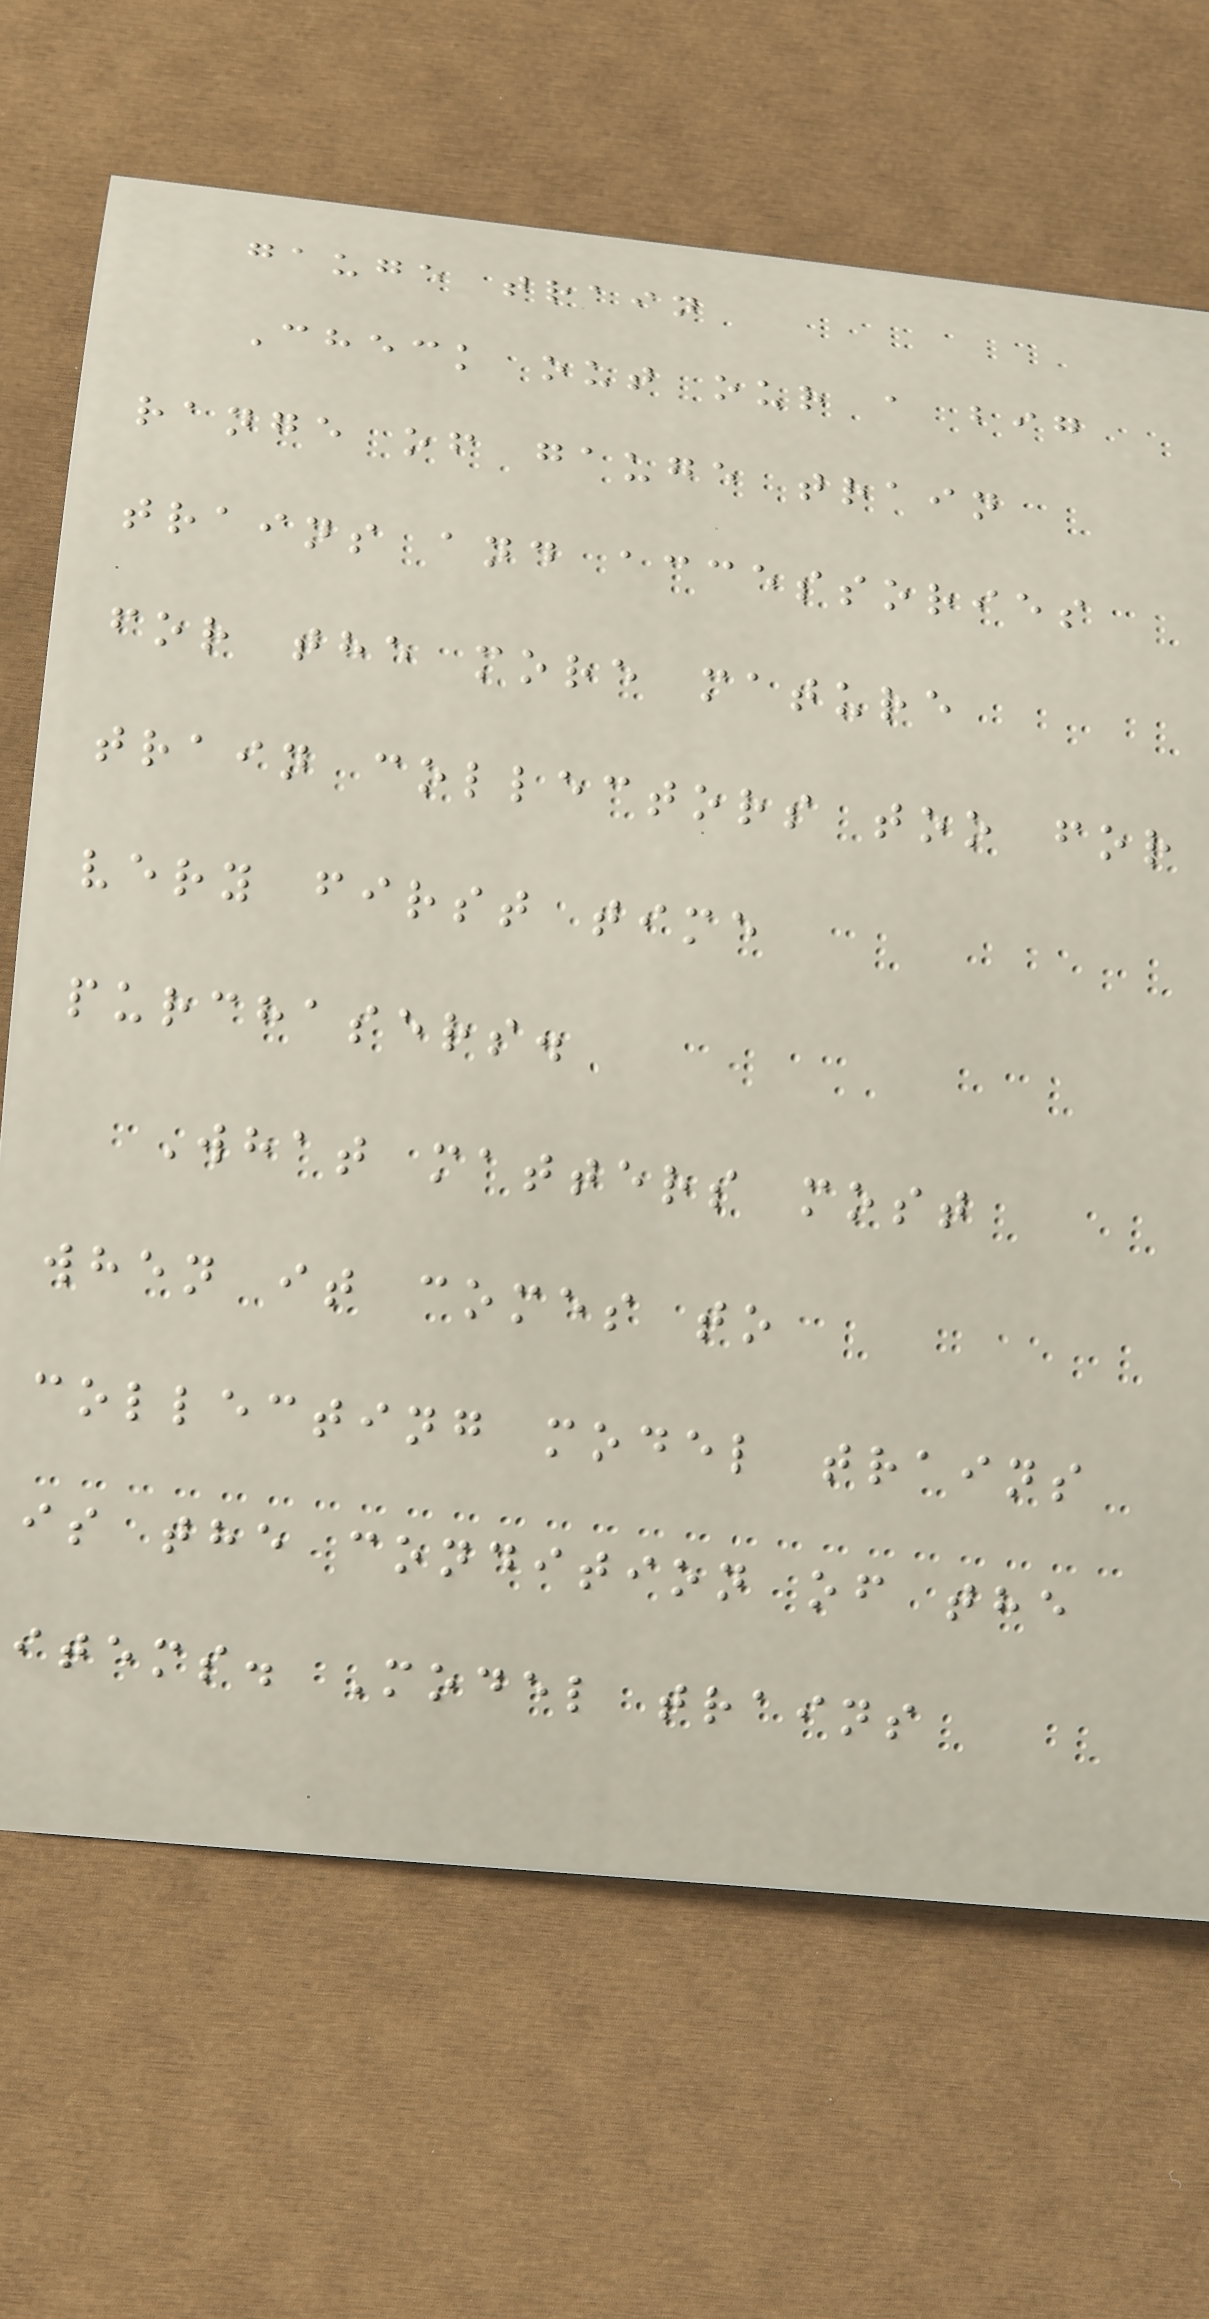gauge train
Check out our a big
range of gauge train
trains and accessories
for the more mature
train collectors too for
very first time
purchasers.
What matters most
when it comes to
collecting model trains
is the condition of the
items. Model trains
